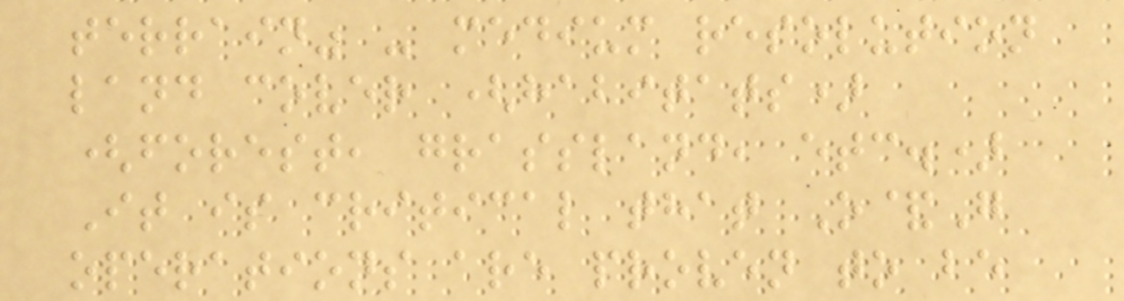terrain" - medium resolution
land cover (habitats)
(forest, grassland, etc.)
It is critical that O&G
operations are proven to be
